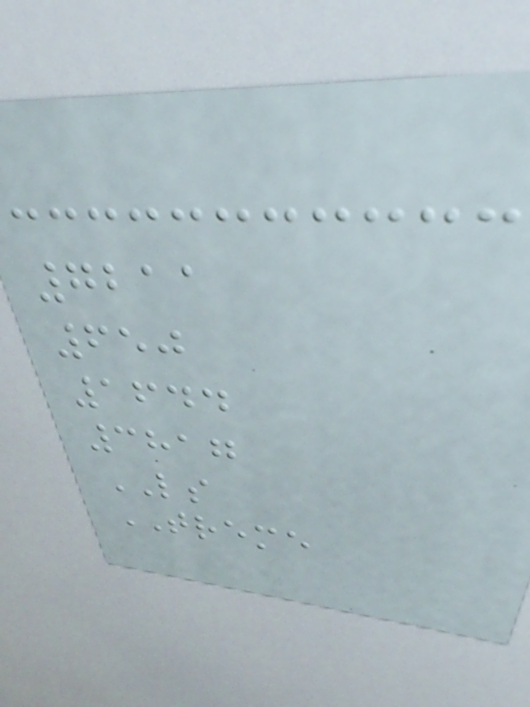7211
650
1644
3817
LS
TREME
